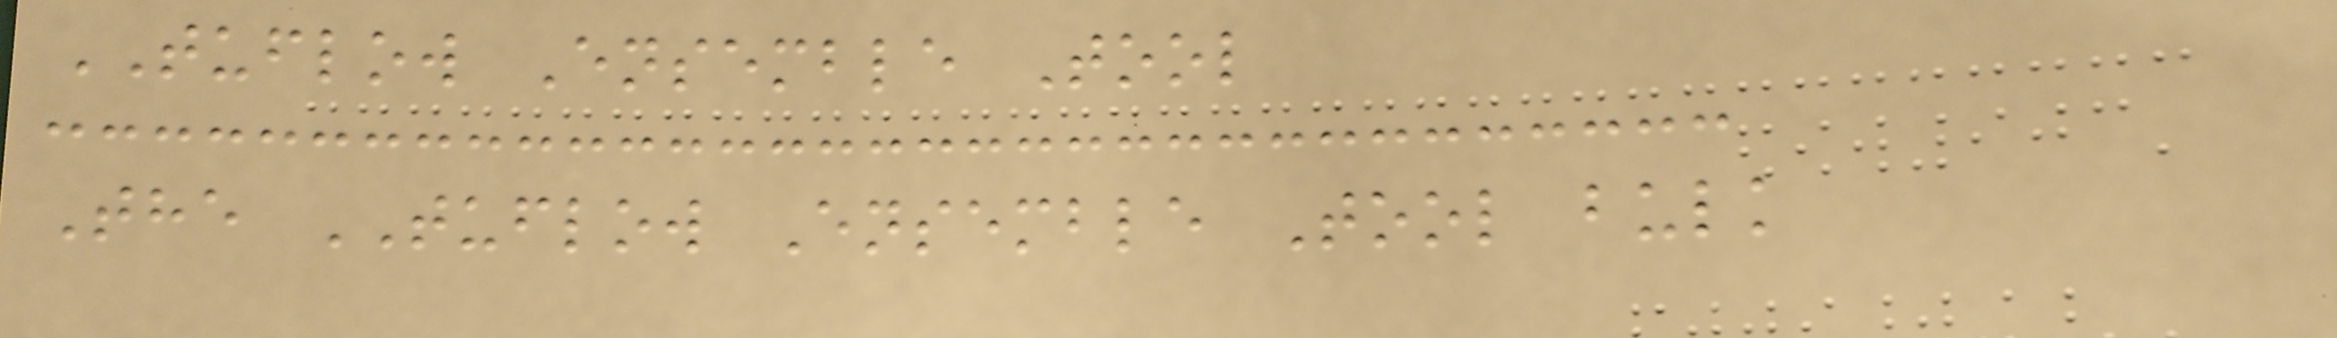TUFLOW Ensemble Tool
The TUFLOW Ensemble Tool bulk
